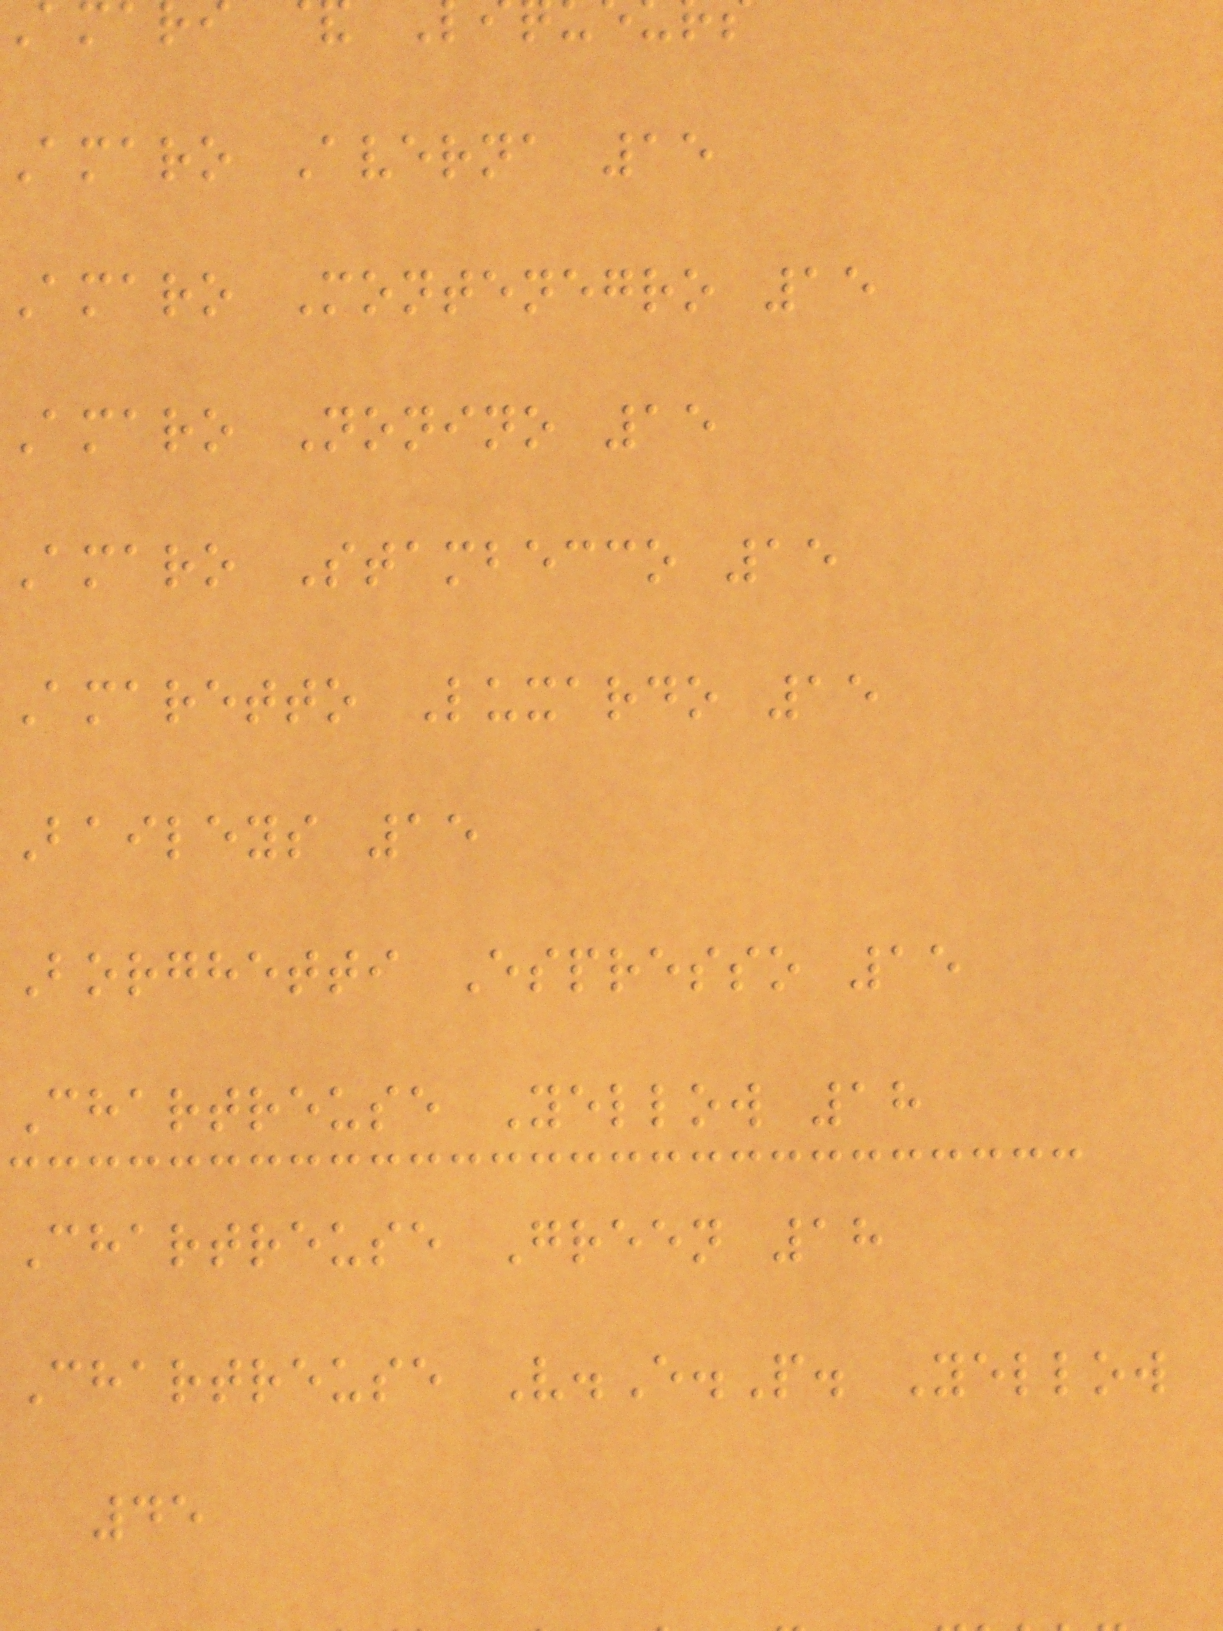amaro Averna 15
Amaro Montenegro 15
Amaro Nonino 15
Amaro Stambecco 15
Amaretto Luxardo 15
Baileys 15
Borghetti Espresso 15
Chartreuse Yellow 18
Chartreuse Green 18
Chartreuse V.E.P. Yellow
45
